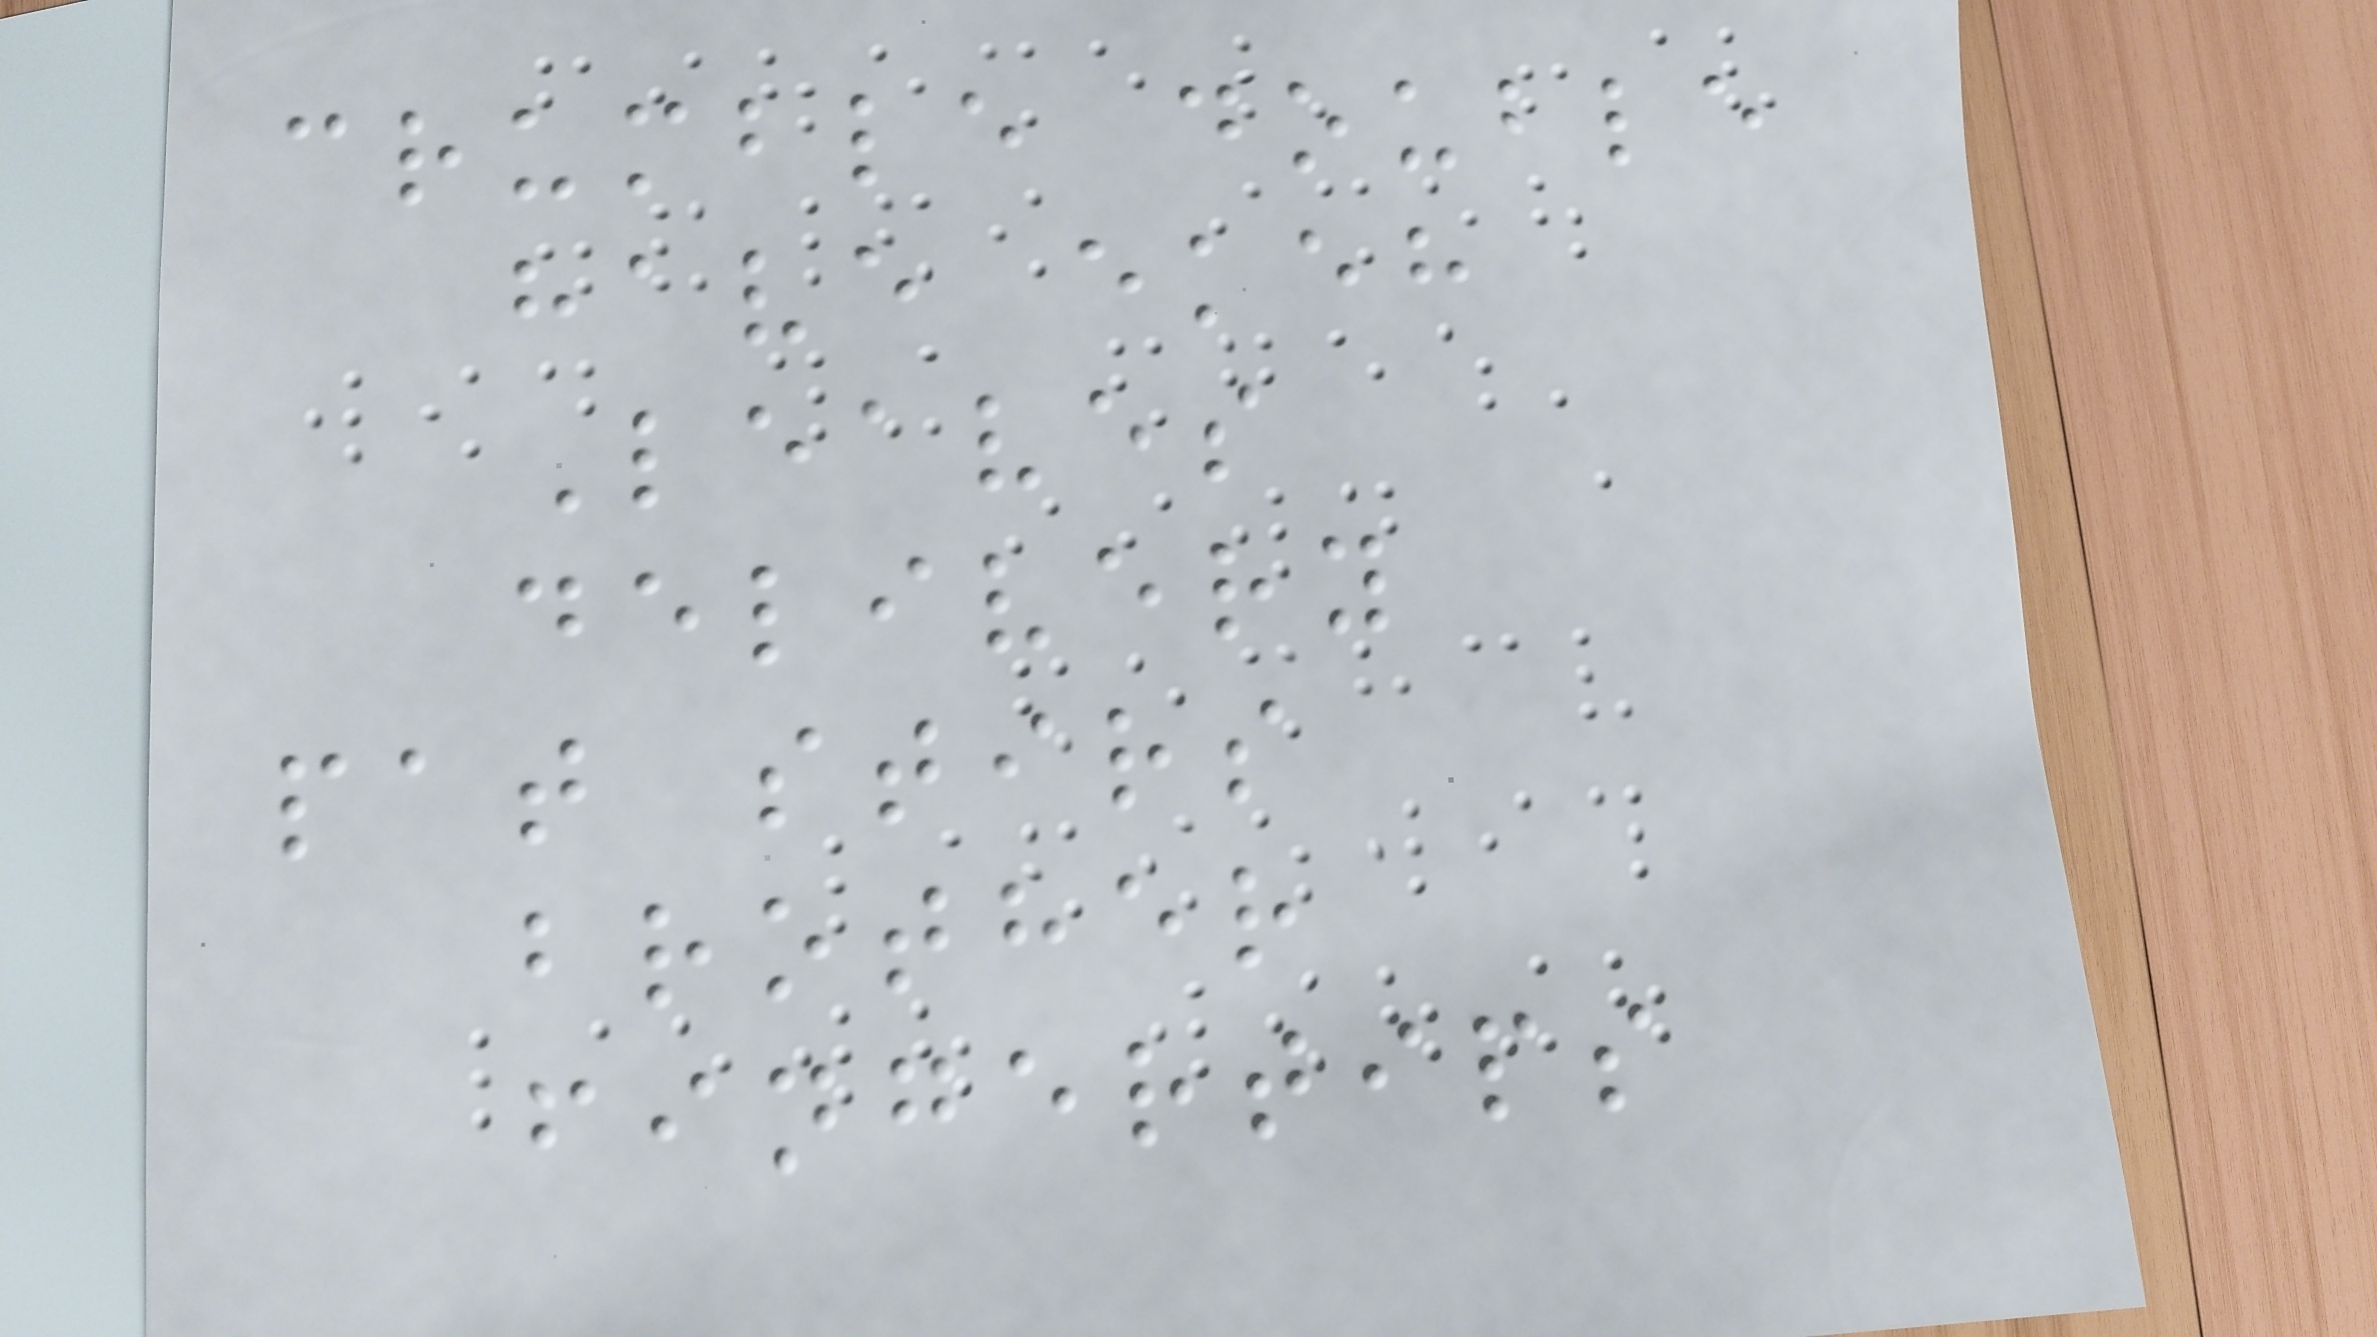crumble double
have ekeh
Leaves
delivery
pat stirs
brother
fingertips
